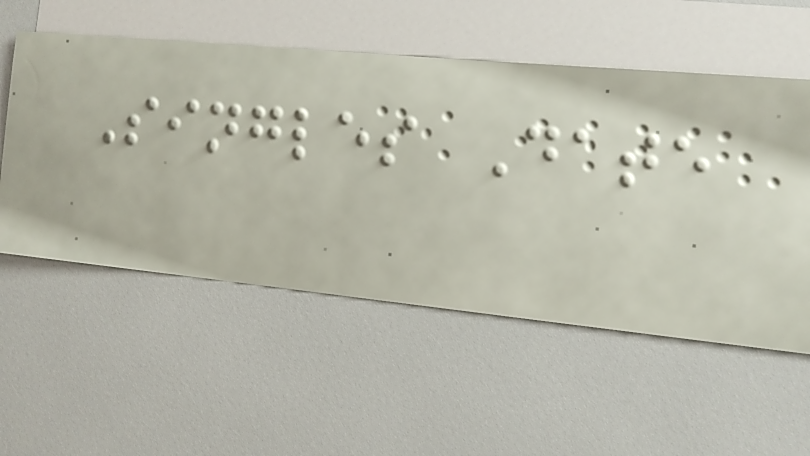Singles Date
